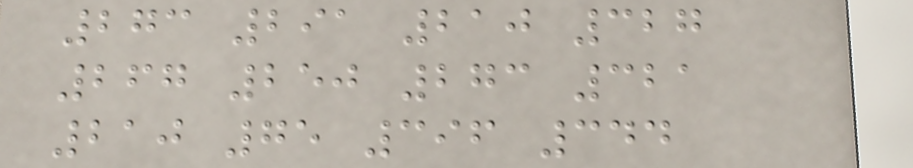273 291 210 327
267 250 273 321
210 75 396 344
